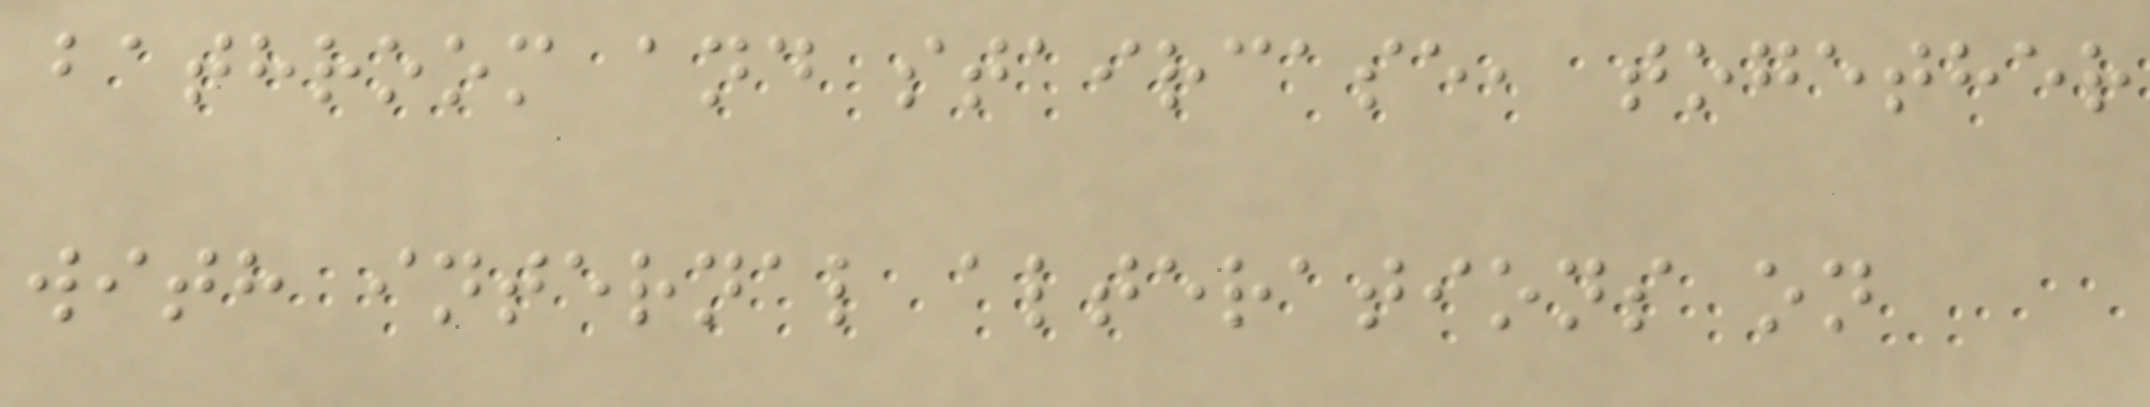bathroom and staircase, together
with internal alterations on
